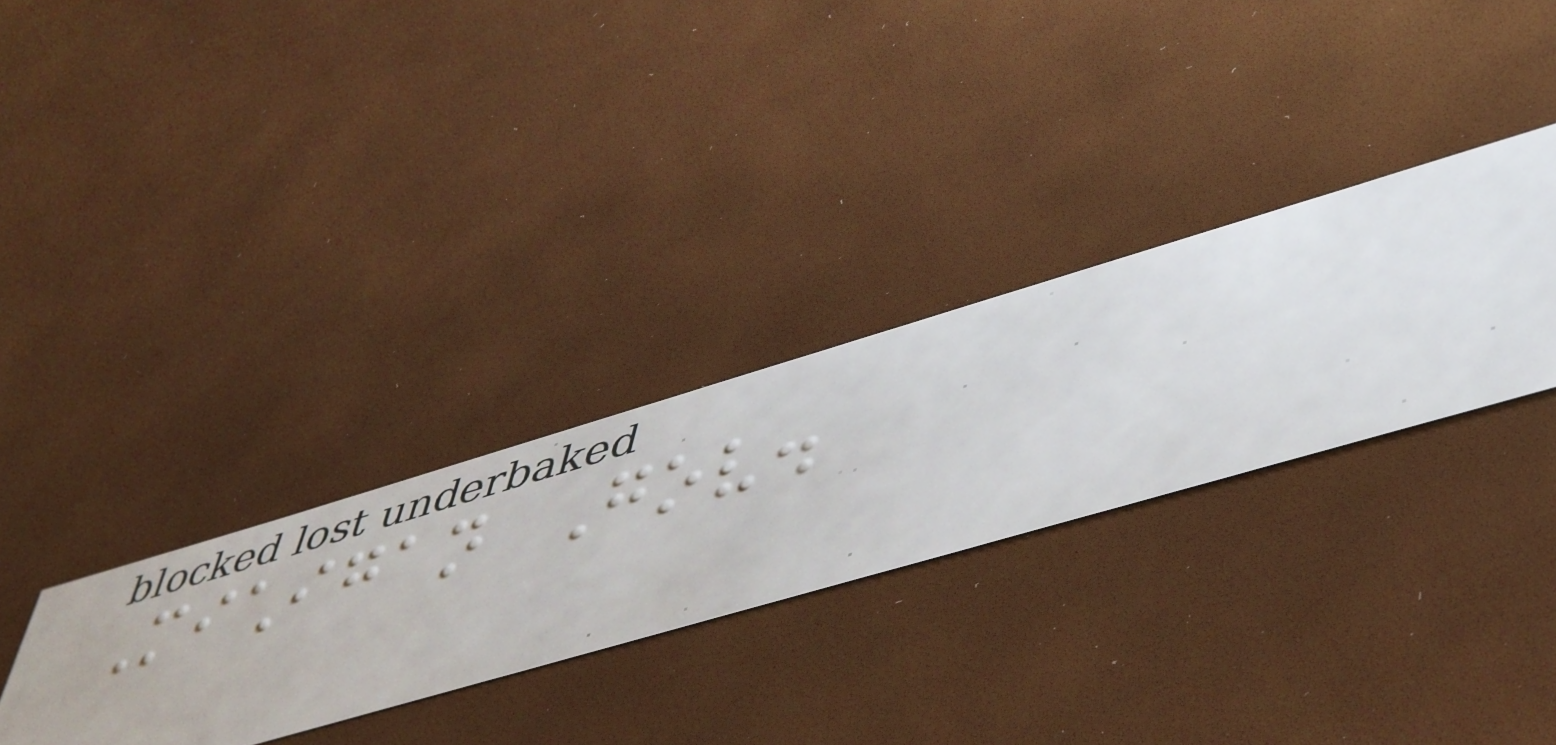Michigan Gov.
